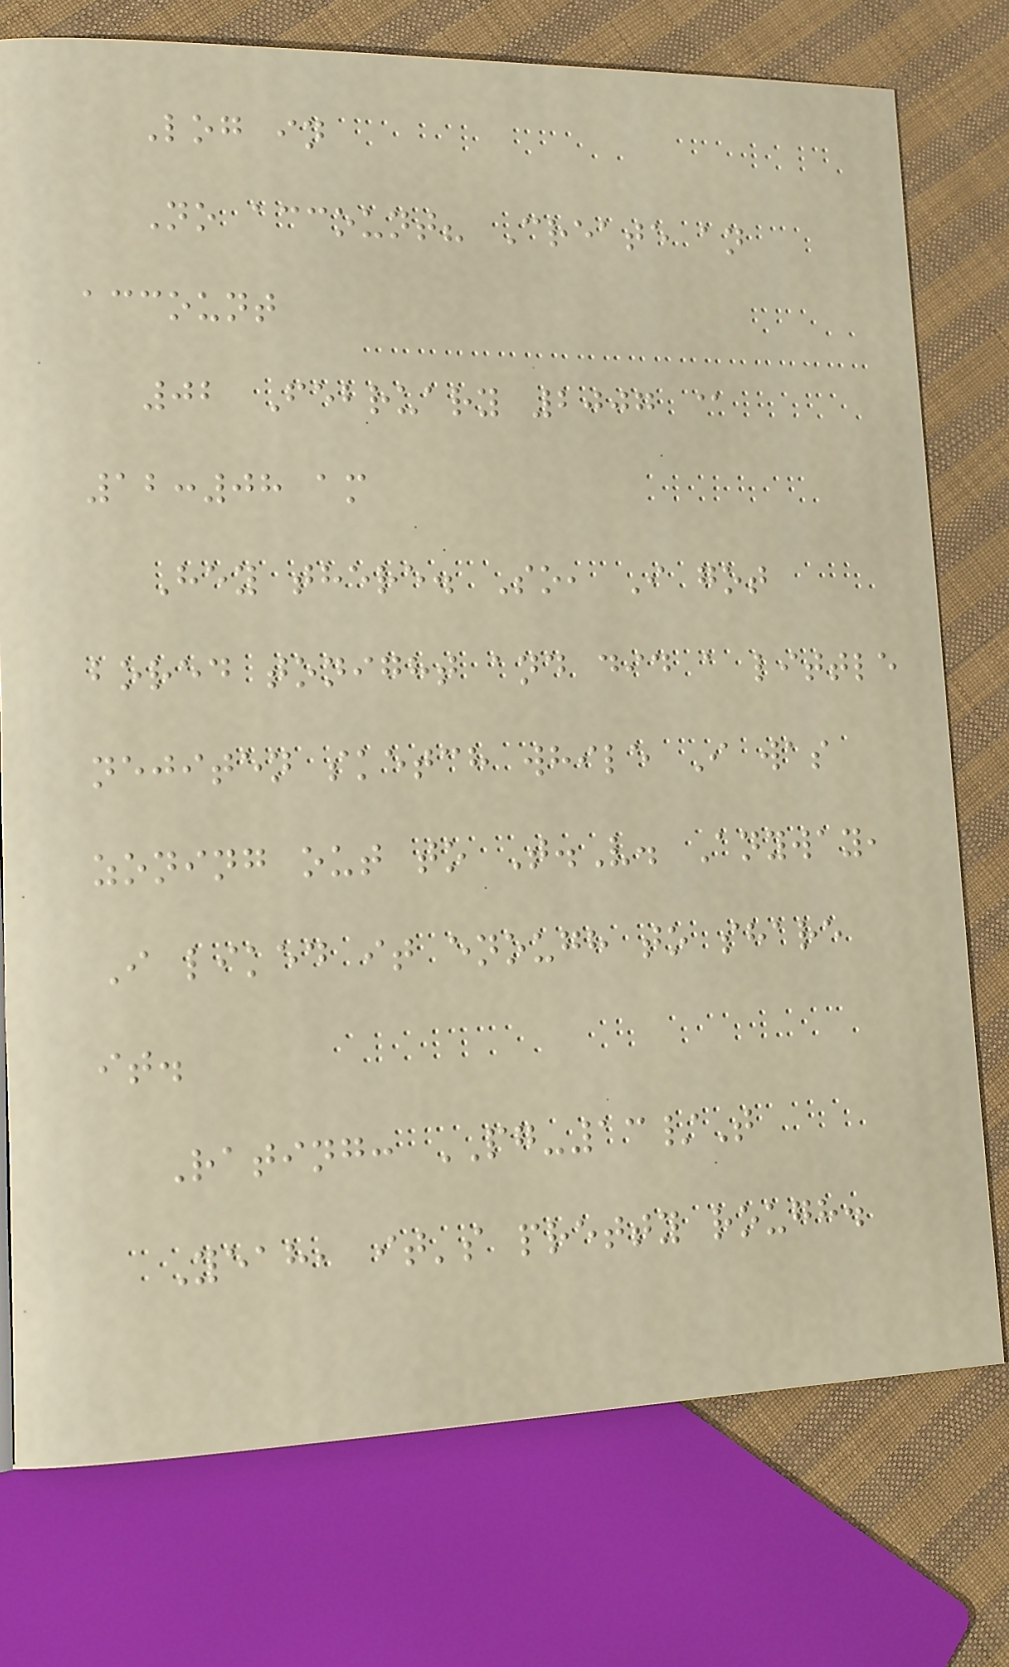Log in
No account? Create an
account
02 February 2007 @
12:08 am
Hey there. So, I got
bored tonight and did a little
nejiten sketch while I was
zoning out to T.V. Anyway,
I liked it enough to share
it.
Rating: PG-13/T
Yeah, it's pretty rough.
